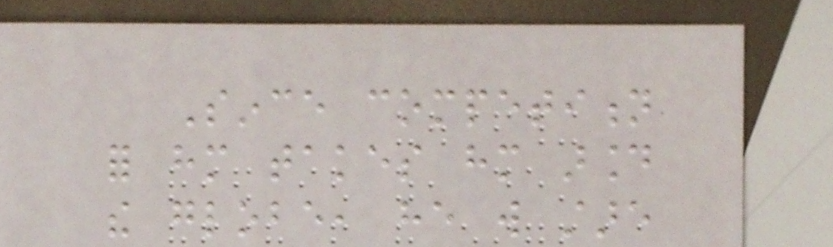Since competition
for him takes him around
the globe, he will stare
